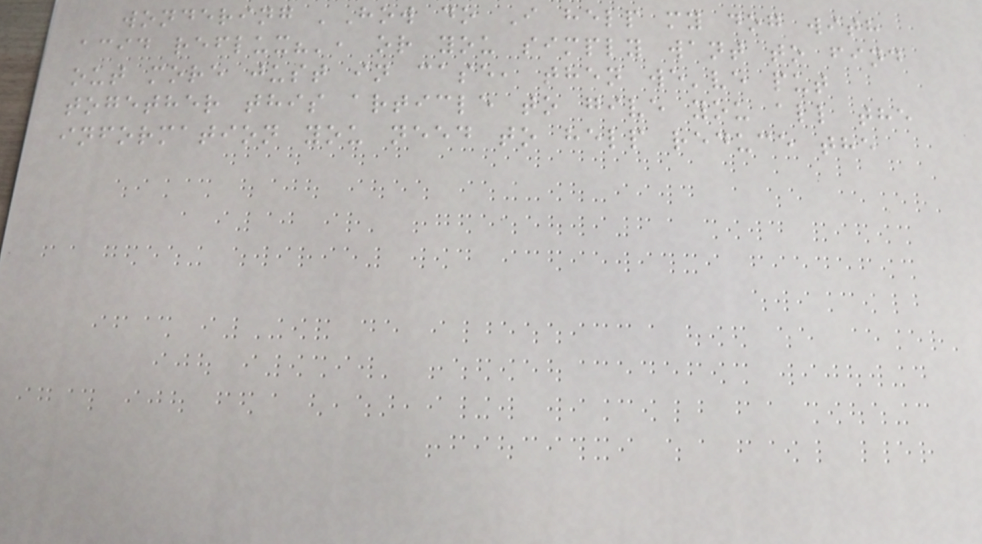wondering 'How do I help my dog with
acid reflux?', or you simply want to find
out more just in case, then we've put
together this article to give you all the
information you need to help reduce the
